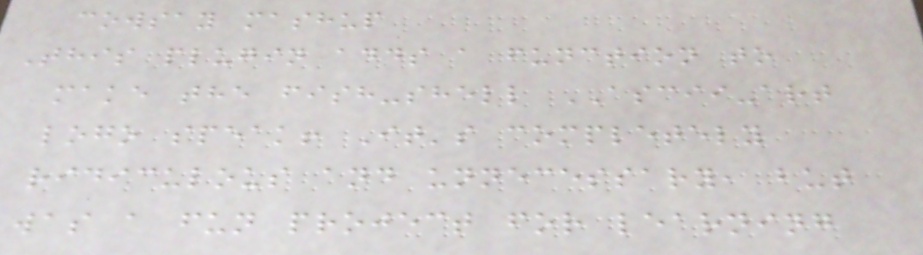cowsay mashup
This plugin adds a function to
make the fish-shell ASCII-art
logo speak! It's completely
ridiculous and unnecessary, but
was a fun project for learning
